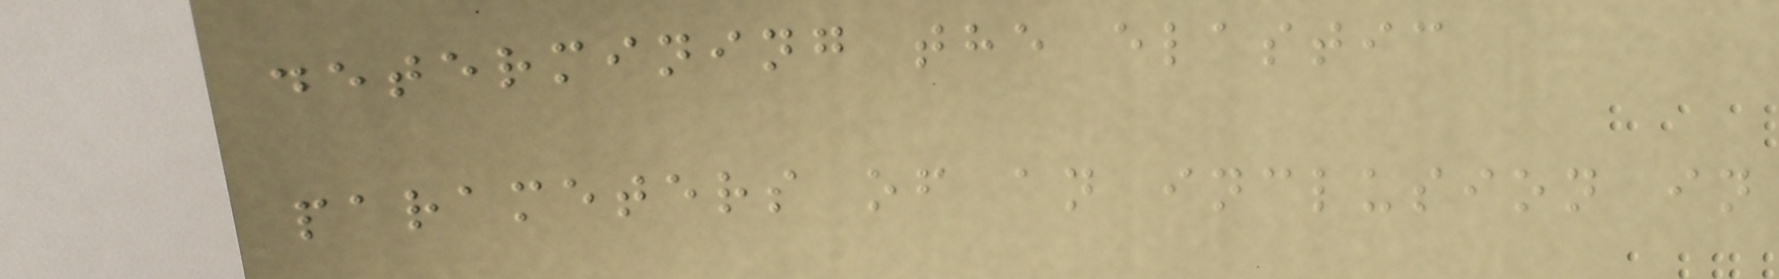determining the elastic
parameters of an inclusion in
